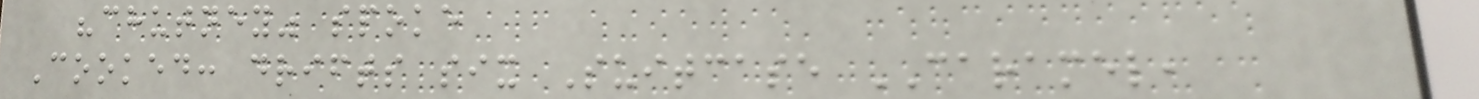"chutney" spoke
Cooked: drifts six Suitcase CARAMEL,
